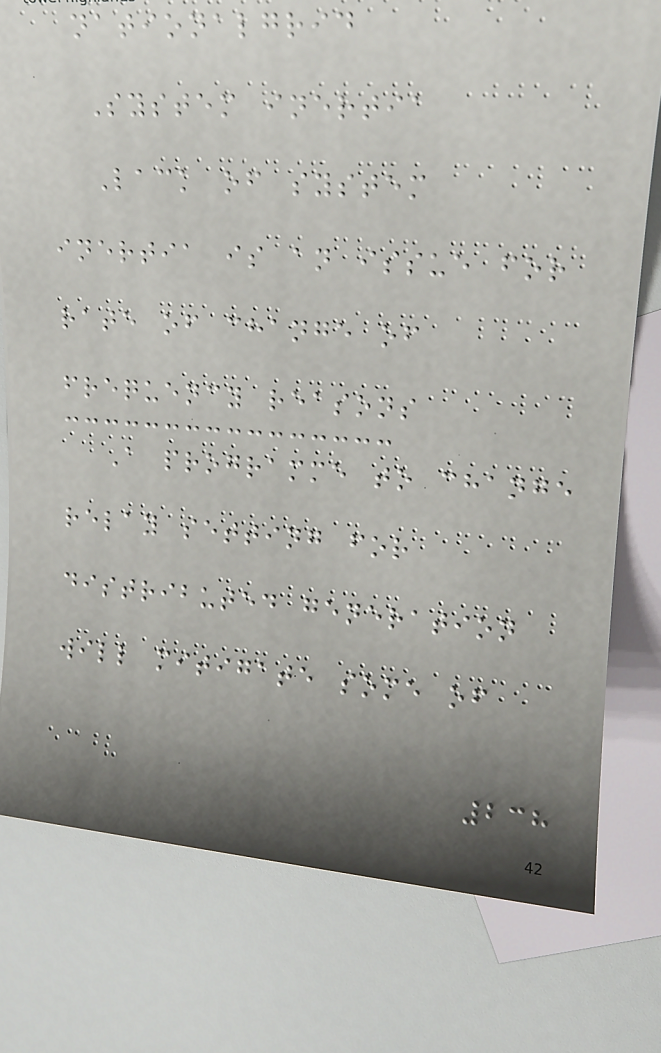nationalgrid
System inertia
Lack of system
inertia is an issue for
rate of change of
frequency reasons
A programme to change
relay setting for
distributed generation
will mitigate some of
238
